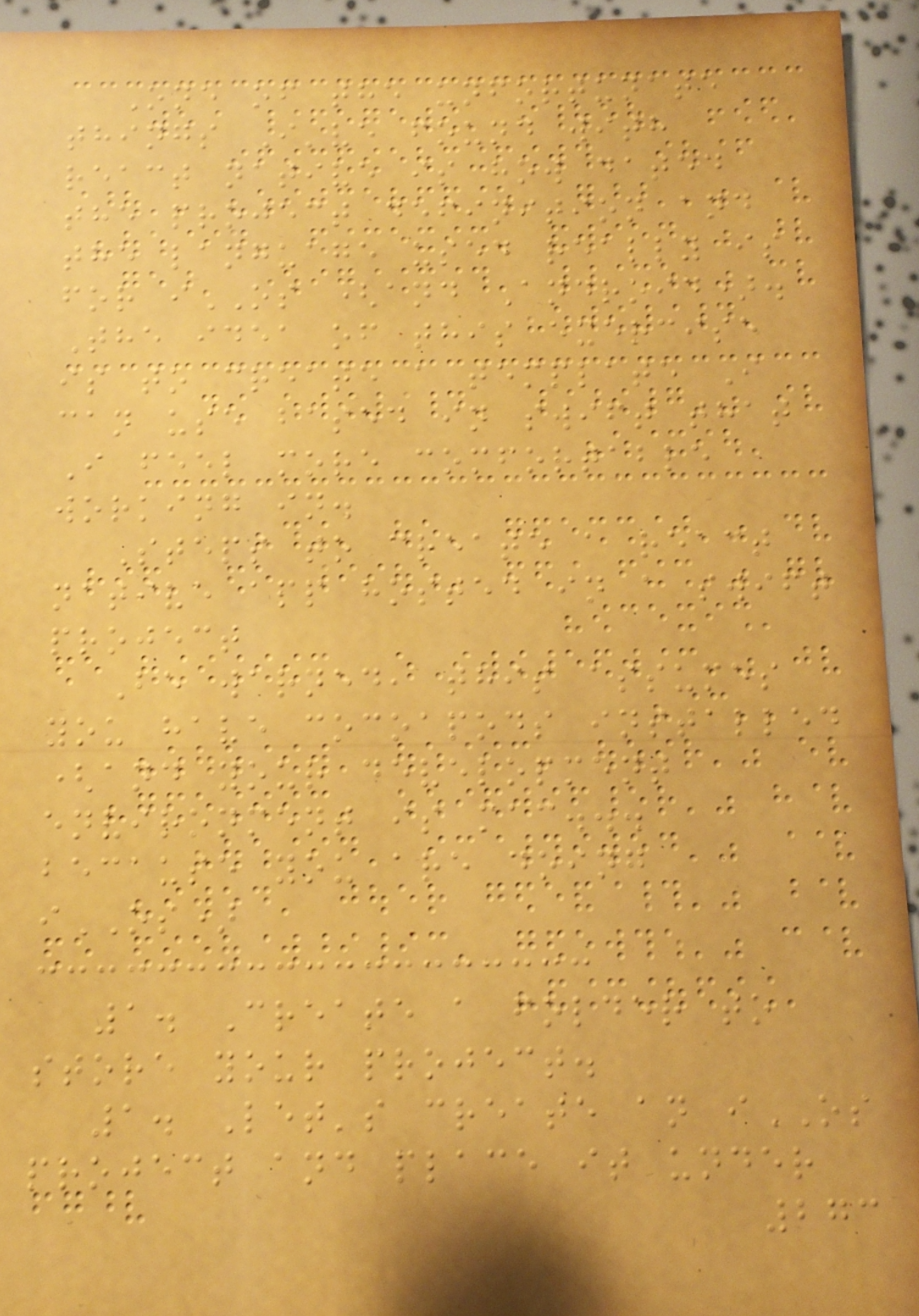One of the unfortunate
things I've found with
react native is how dated
the project definition and
the language used really is
for iOS (and Android).
The idea of this exercise
is to create a template I
can use based in swift that
I feel more comfortable
working in.
Steps to create a react
native app hosted in a swift
project
Be warned, this assumes
you have cocoapods installed
(and your development
environment is mac...
because you are doing
iOS)
1. Create a folder to
store your project.
1. Let's create an iOS
project and place it under
273
